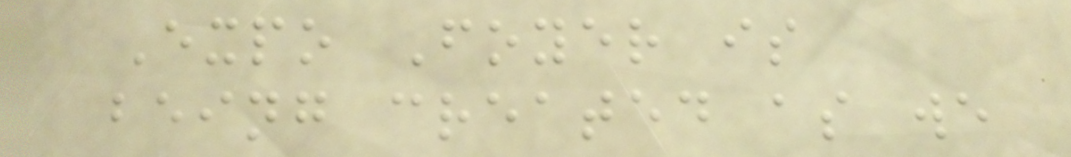Expo Foyer is
being created as we
